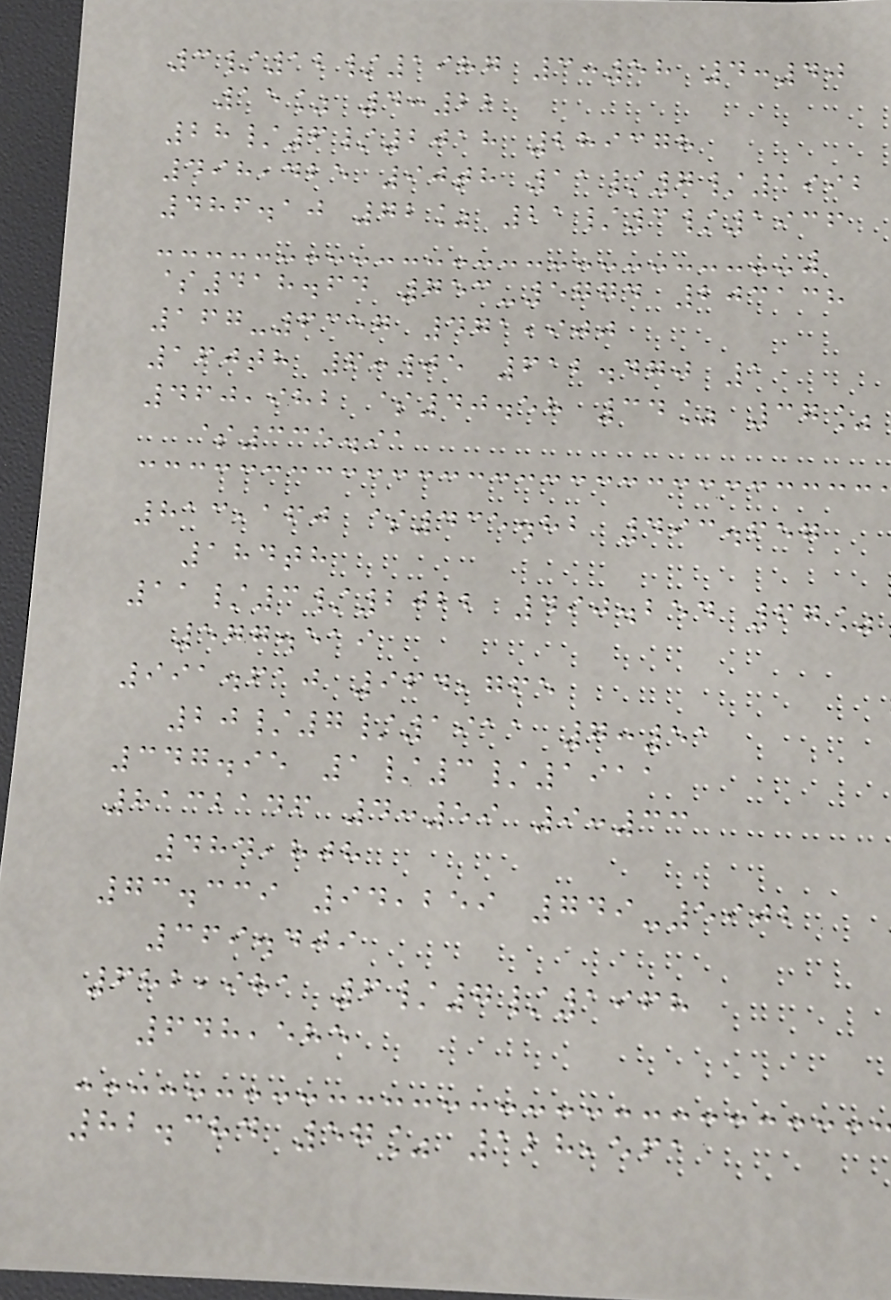3/12/1987 3:58 4:40
15% 4:22
28/6/2018 289378
498,425 90th 11/7/1992
486.10 72% 21/3/1936
$418.64 753-5774 203138
167-6357 471,900
160th 6:05 612.470 1
460,982 $40.58 34% 37%
$335.91
813,160 $435.82 493.657
184th
11/3/2022 490.254 67%
577.519
991.610 964,765
20/7/1911 7:51
347.95 1/3/1911
8132146 4:59 9:33
484,808
73.339 94,259 749-5902
369.409
682,981 6/7/1968
648,585
82.384 57% 128,561
